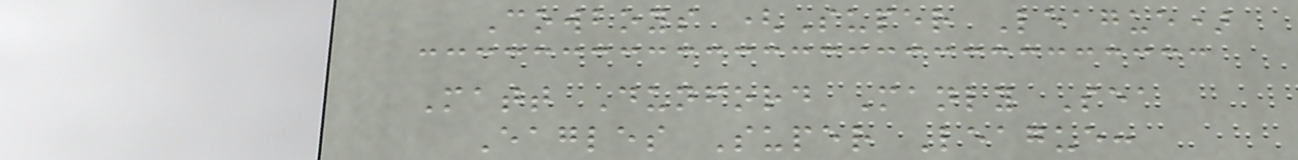Cowboys (Super League)
Matt Dunford Manly Sea
Eagles Super League:
